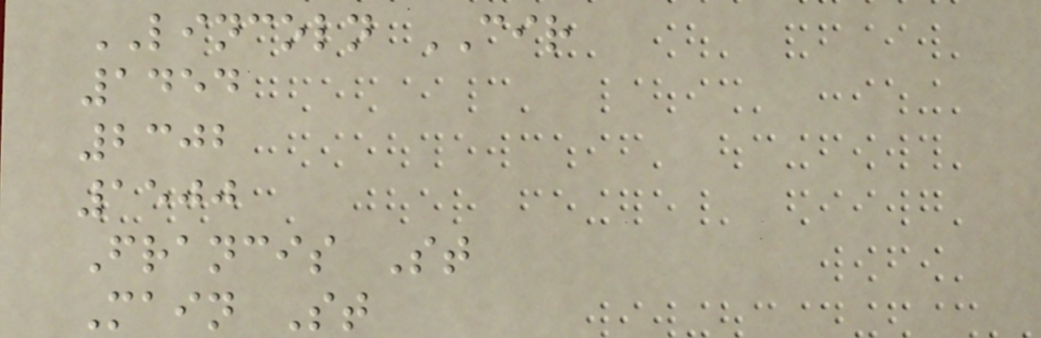LINCOLN CIR
1454
2302
1500
Francis St
Main St
